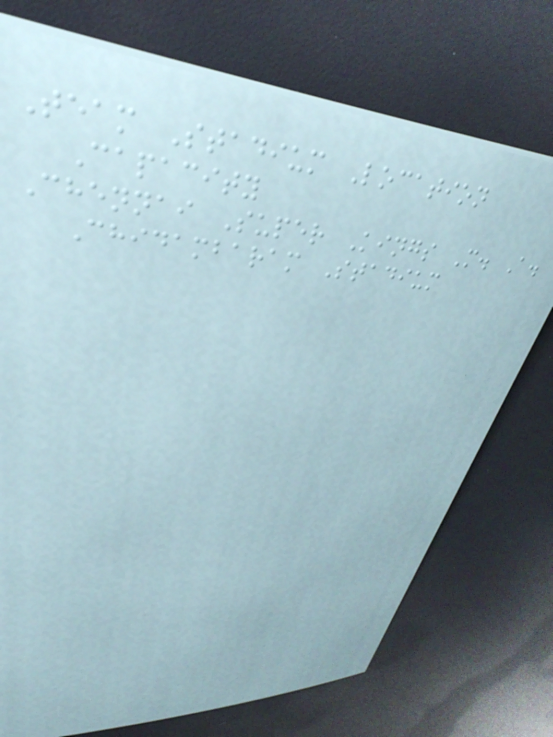Team Stadium Location
Capacity
Chennai Super Kings M. A.
Chidambaram Stadium
